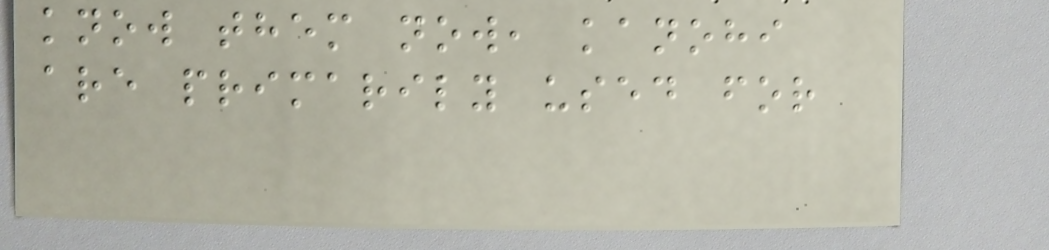know them now, kanohi
are primarily used for
